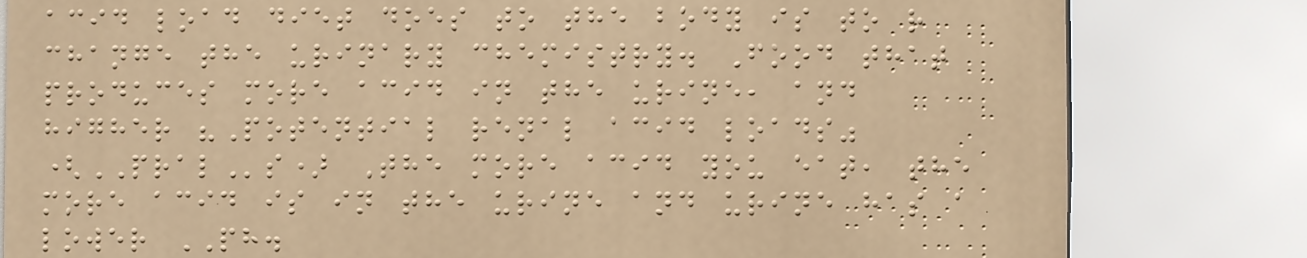acid load diet does to the body is to r
change the urinary chemistry. Food that
produces more acid in the urine, and
higher "Potential renal acid loads"
(PRALs) The more acid you eat, the
more acid is in the urine and urine has a
lower PH.
